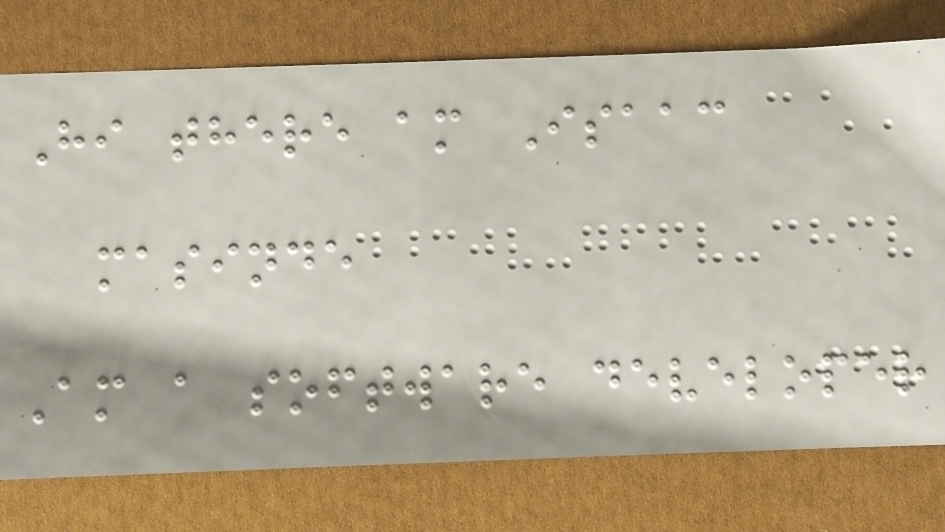Hi there am Isaac
masinde
Am a software developer
